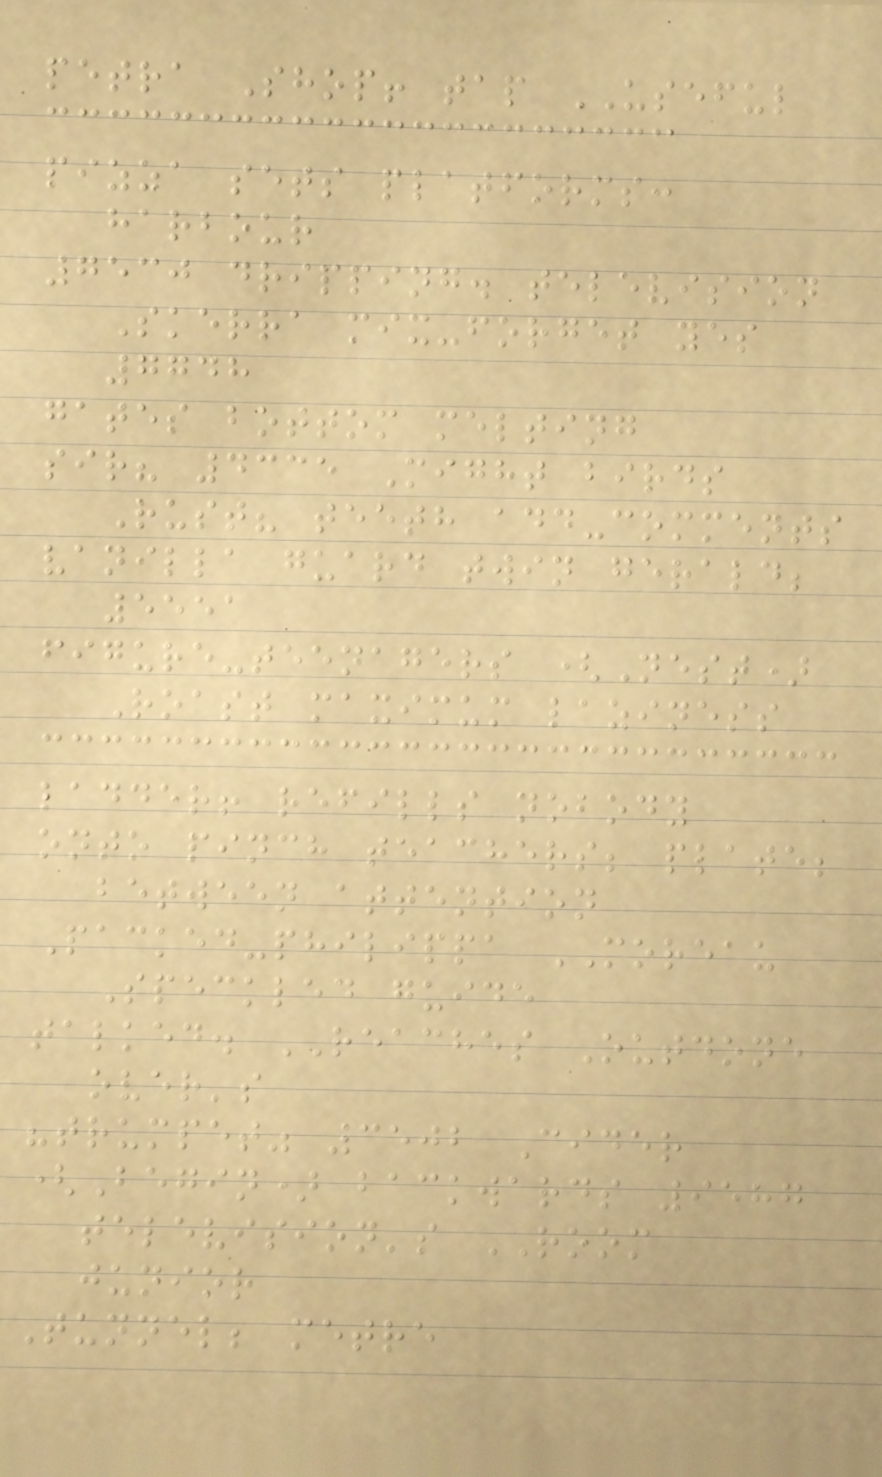petra Shop! tap USEFUL
pizza sets platforms:
harbour
7530 dripping. television
Skerra mix-forget yes
7748
gates bottom melting
sir? 4335 Might birds
Rust? teeth add-comments
vanilla guard twin gerald;
5551
figure-teenagers (Nest)
Roast maximum laziness
ladder! refills nobody
onto pinch teachers; plate;
between attention
Packed-philippa MOREAU
Speckled guide
talked. REACHES Outdone
over's
"trumpet" 3502 Cider
(Begin) backwards 9587
television's ROOM
junior
Tunnel; metre
